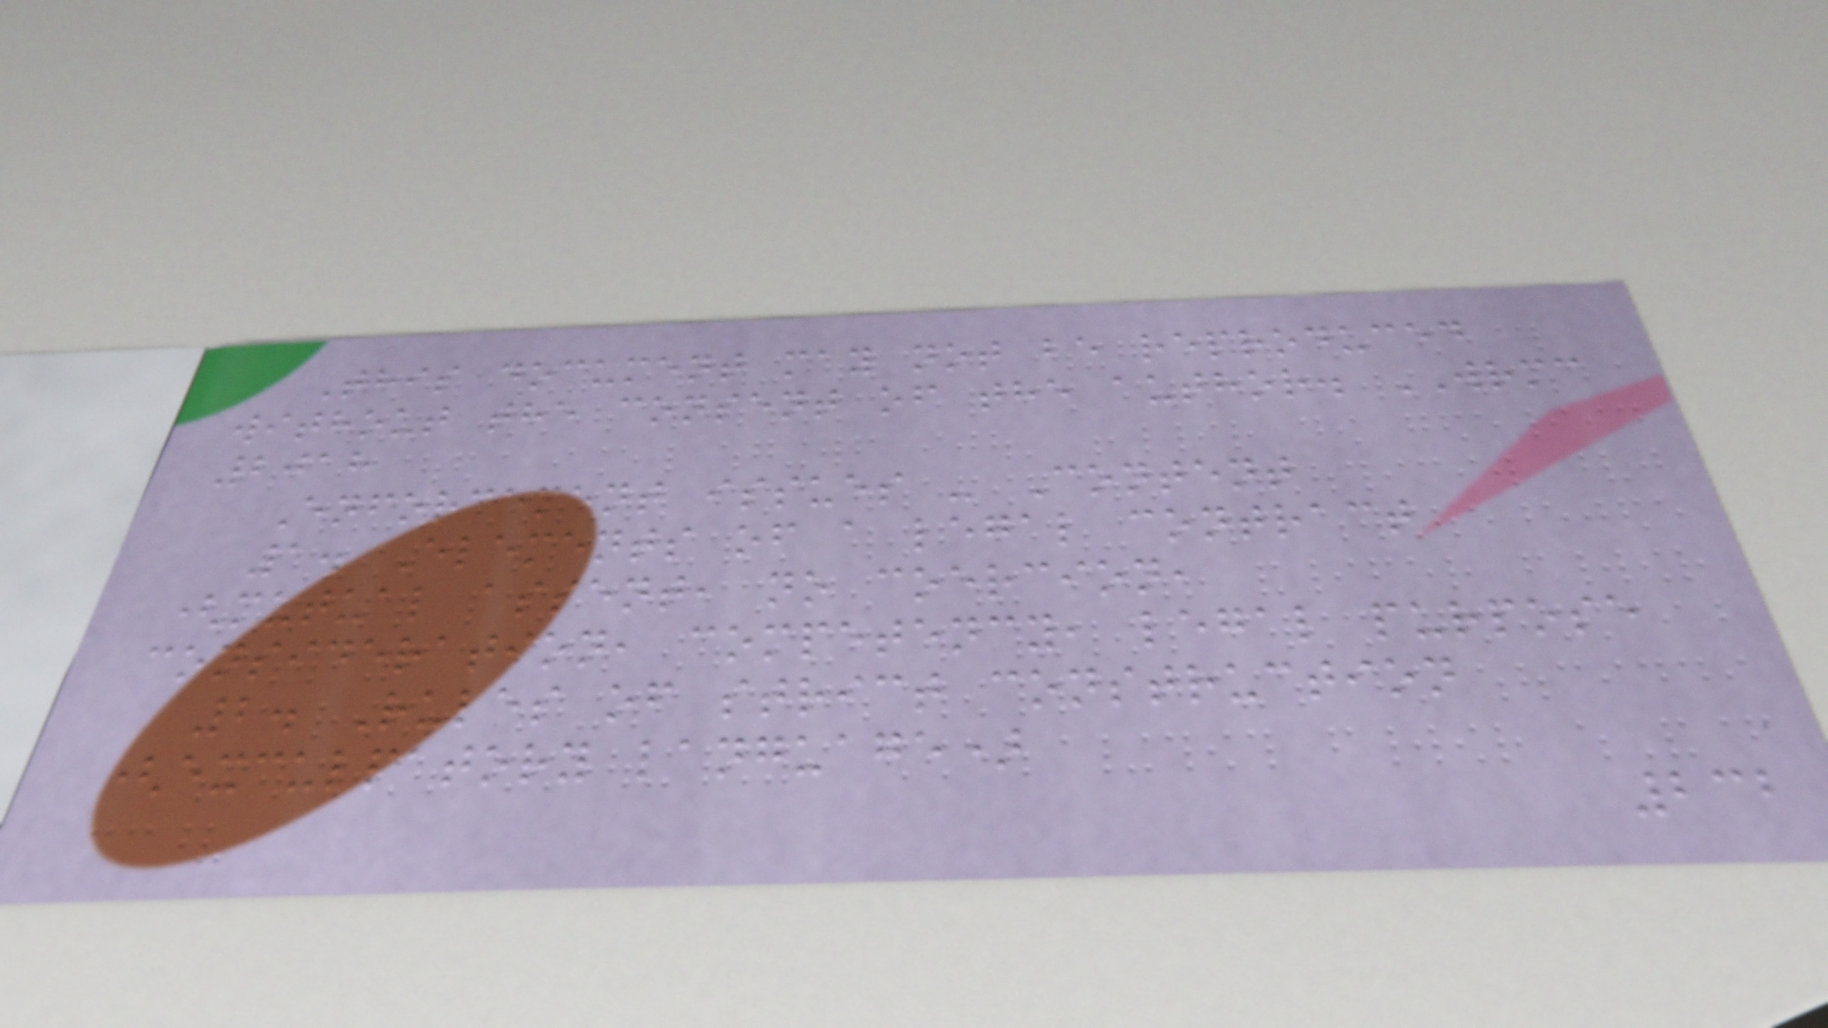This document may not be reproduced
without the consent of the author. WRMC
2018
Enforcement issues - Content
1. Elements of a legal contract
(mutual assent, no coercion,
consideration, competency, legal purpose
2. Rules of strict construction
(exculpatory language)
232
